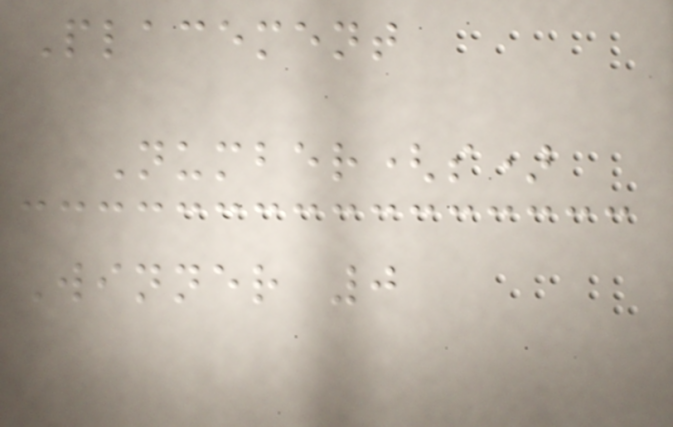Placement
Number(s)
Winner 0
